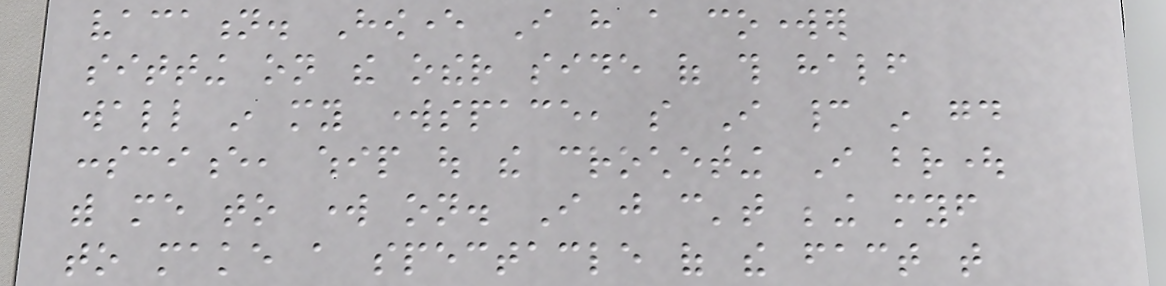vacation. However I have a coworker
sitting on the other side of this half
wall in my workspace, so I cannot in good
conscience, whip out the crocheting I brought
with me to work on. I just can't being myself
to make a spectacle of the fact that
